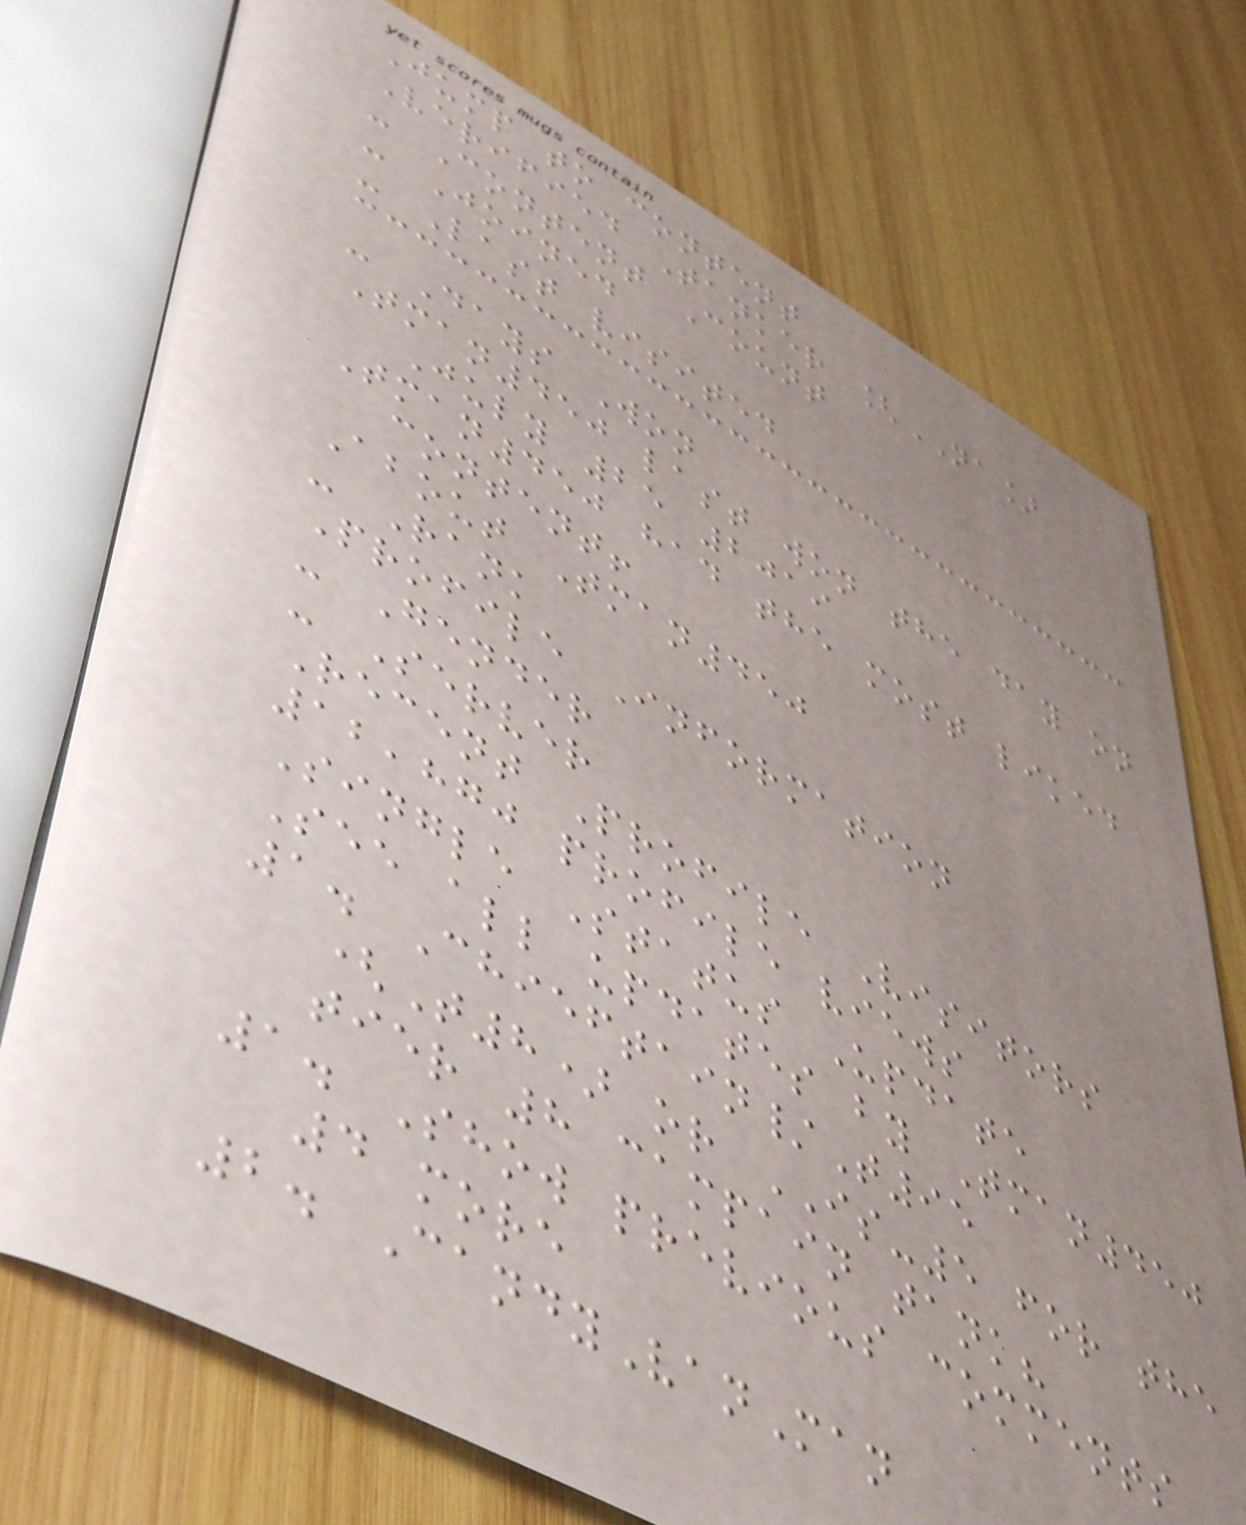Jump to content
Verified Tanker [NA]
- Content Count
- Joined
- Last visited
- Days Won
Tman450 last won the day on
July 25 2019
Tman450 had the most liked
content!
About Tman450
- Rank
Profile Information
- Gender
- Server
Recent Profile Visitors
12,870 profile views
Single Status Update
See all updates by Tman450
1. Chieftain/T95
(T8) or IS-5 for the
tier 8 campain tank?
1. Show previous comments
4 more
2. CandyVanMan
